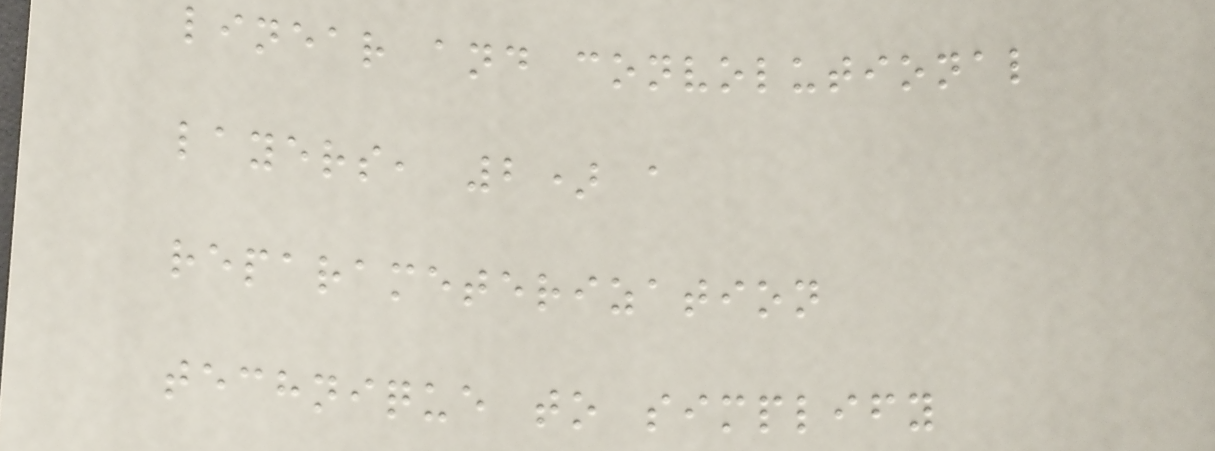linear and convolutional
layers, 2) a
reparameterization
technique to simplify
